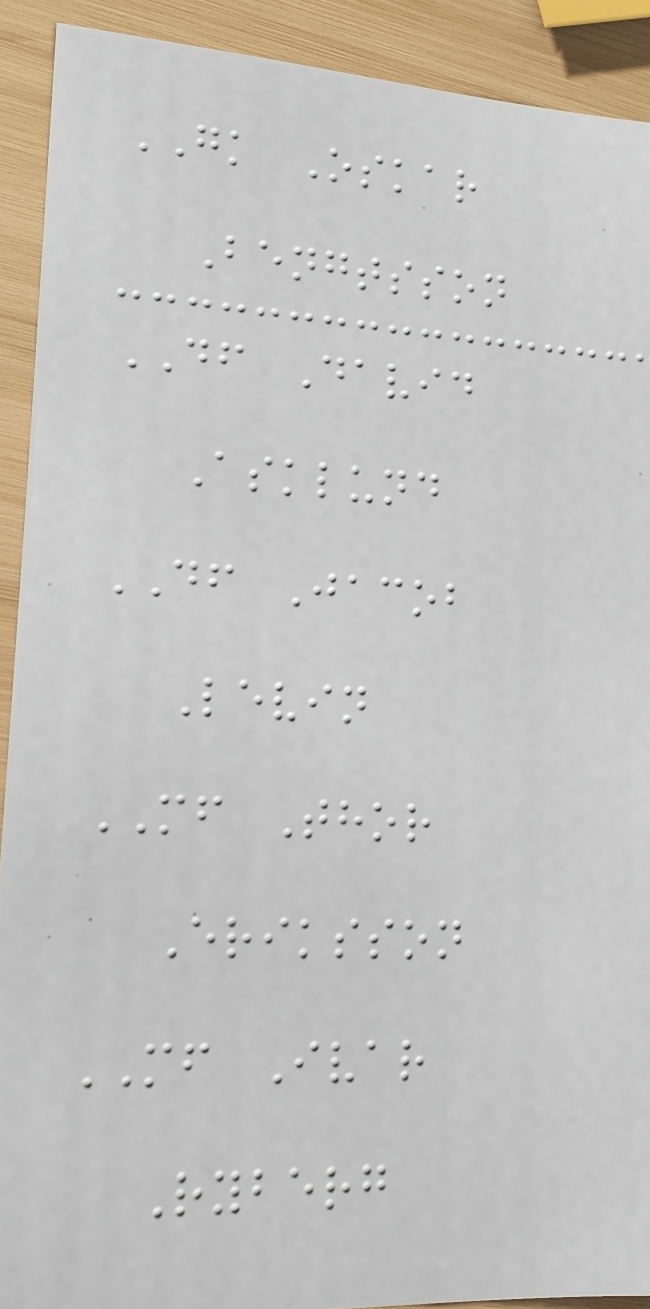GK Oskar
Bengtsson
DF David
Asklund
DF Jacob
Levin
MF Thor
Eriksson
MF Ivar
Ryberg
